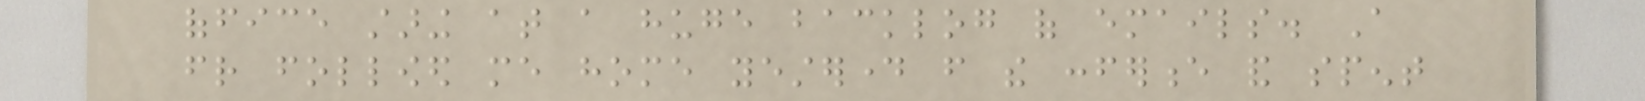office staring at a huge backlog of emails. A
friend followed me home yesterday from the conference and spent
